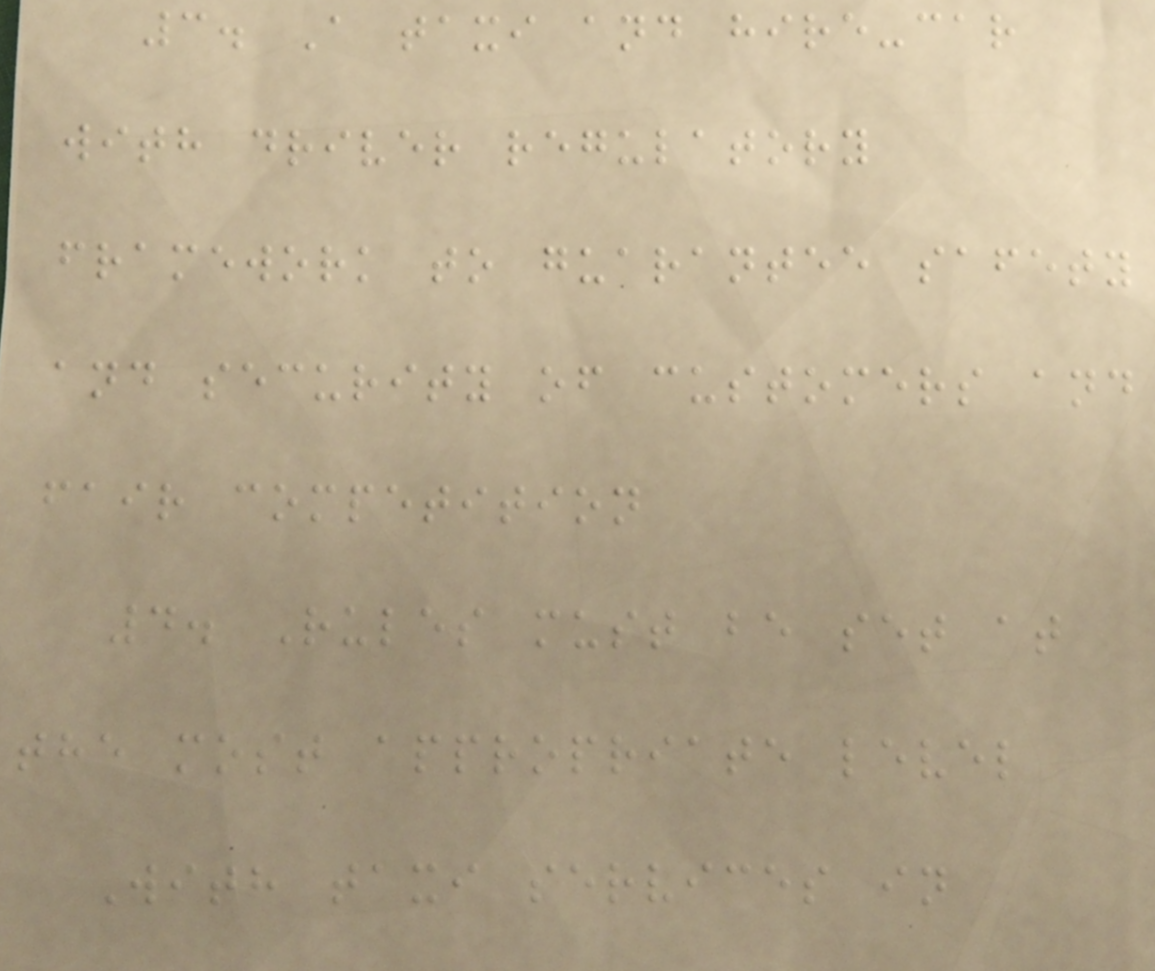3. A taxi and hire-car
with driver regulatory
framework to guarantee safety
and security of customers and
fair competition
4. Rules must be set at
the most appropriate level
With taxi services in
